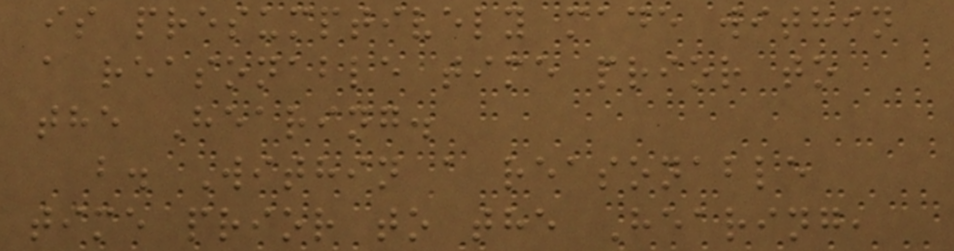is presumptively made within
a reasonable time prior to
the Hearing.
b. Within a reasonable
time prior to the Hearing,
